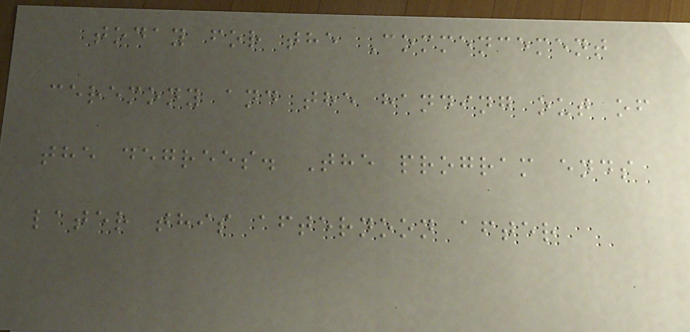today for the Commencement
ceremony and the handing out of
the degrees. The program ends
later this afternoon after
